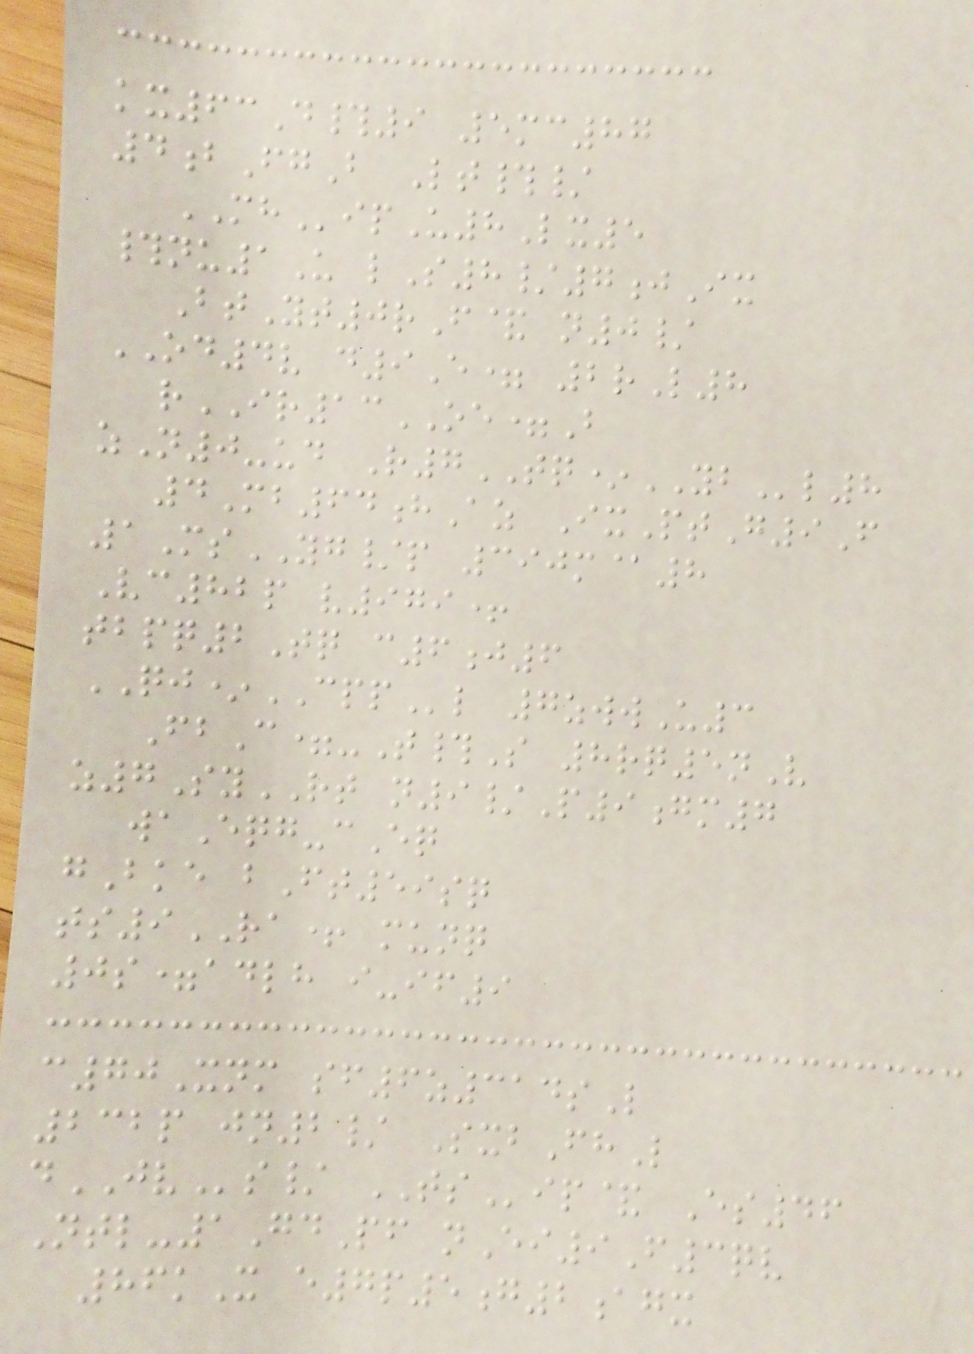kx63D#9 5mc87
4bFgB Lt#/
MHipU8Lx5
#nu1U lS8/7jIx
BtYt0rF& n0/
OD4v d9E= 2rL8
rIR13OE=B
zN0-ud R7TQ*YBl8
4Mb64hAz IxPtG9F
1MsYG/p 390m@8
Vc82p v979+
tbpq2Tq c6j6
QJ*CPPl 7zwwU3
FbC=-T#S 8rq5nV
z7SyRT n9/P9gm7
waEqg-cEq
gBke bFt59sq
ts9RA+ munq
0s=adlh i-if9
c70Xnm sf6z314sL
232p jn2/ SxbFhL
dJVs/ TSip& Es46
Ntl-1GdPf nEi9F3qv
86kX e7p5g2agx
